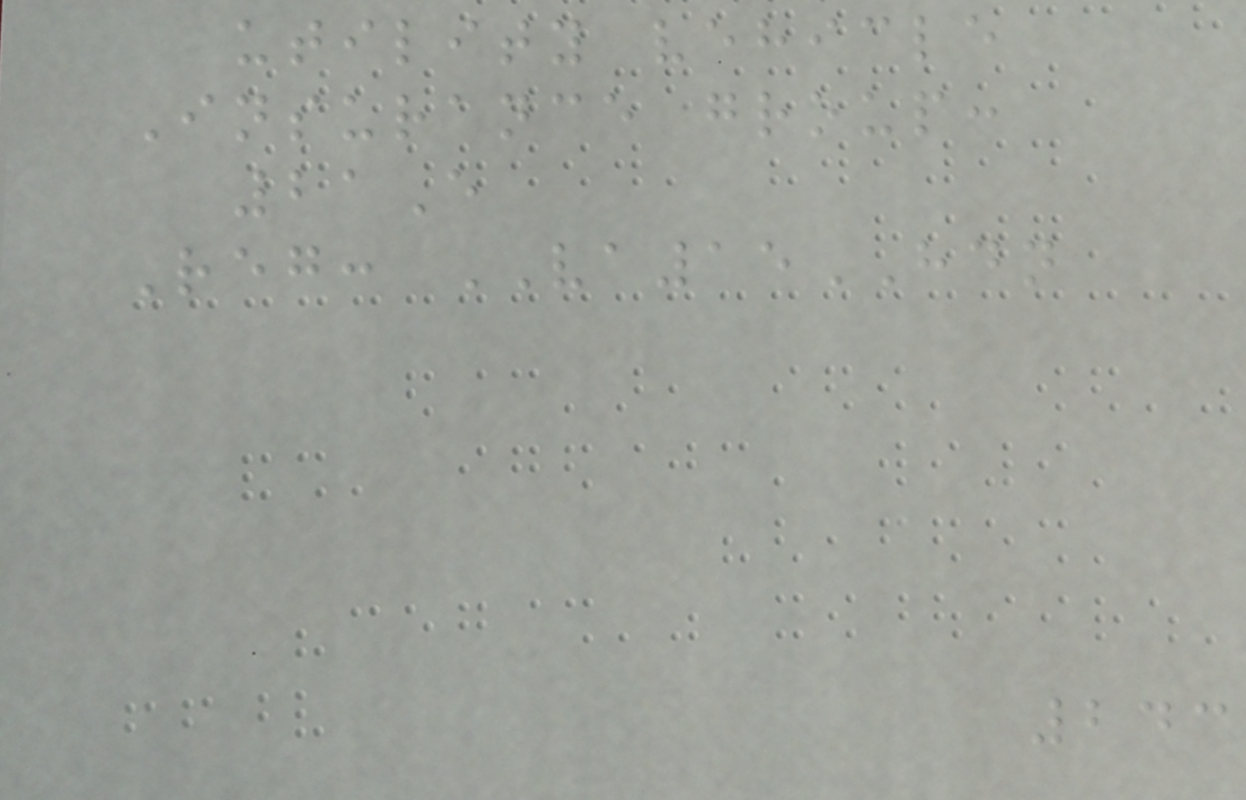utility vehicle
Insurance group:
21E
Reg: VA15HDN
243
